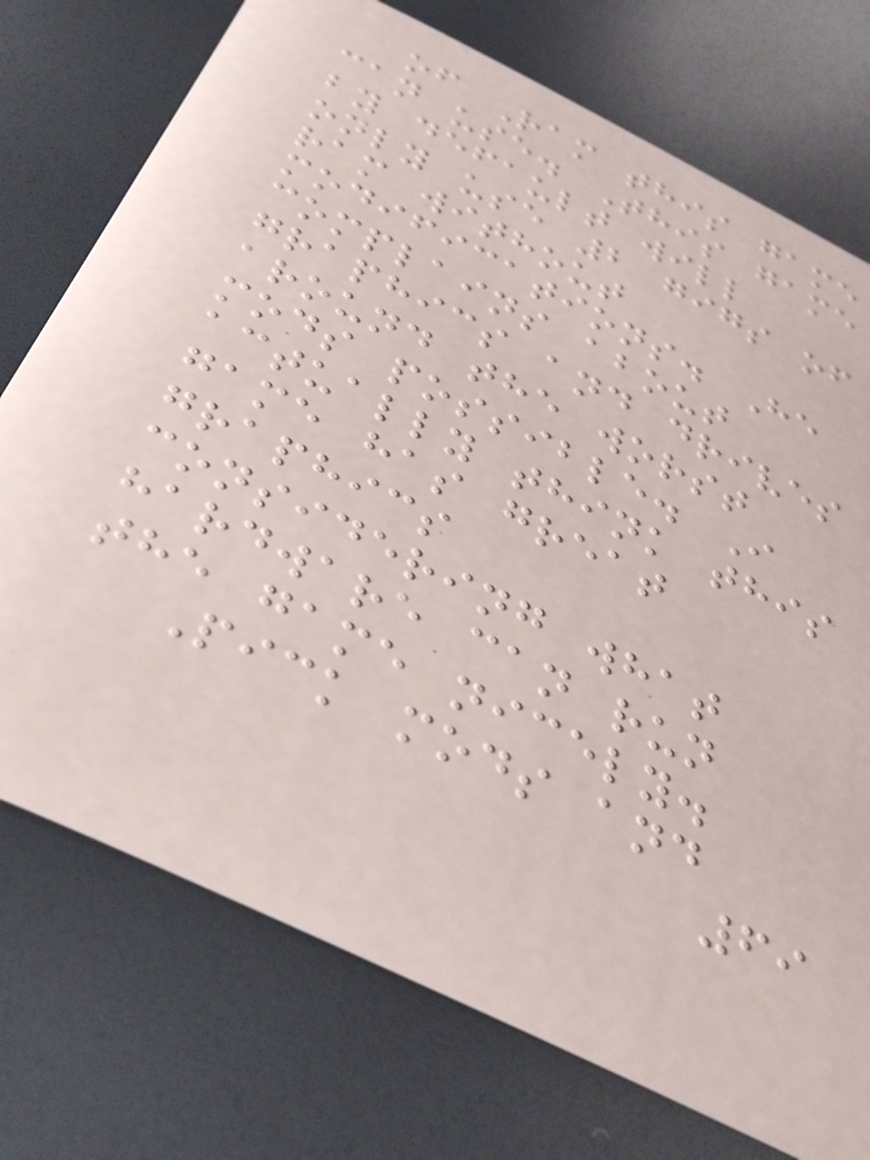of Ram this game
can use. This game
by default will
only use 2 gigs of
ram without
modifications. He
complains about
graphics and drives
around the worst
mods possible. I
actually think this
game has great
graphics
considering what
hardware can run
the game nicely.
Pick mods and
69
